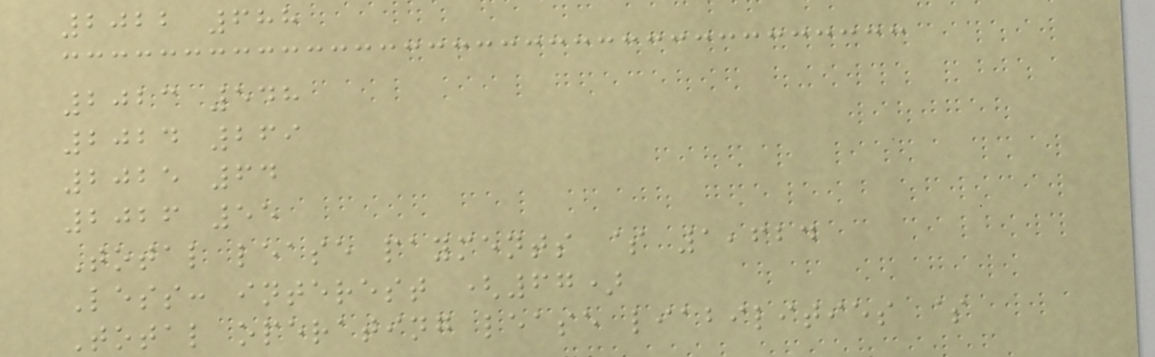2022 688
2023 548
2024 269
2025 64
2026 55
Total lease payments $ 1,624
Less: interest (67)
Total operating lease liabilities $
